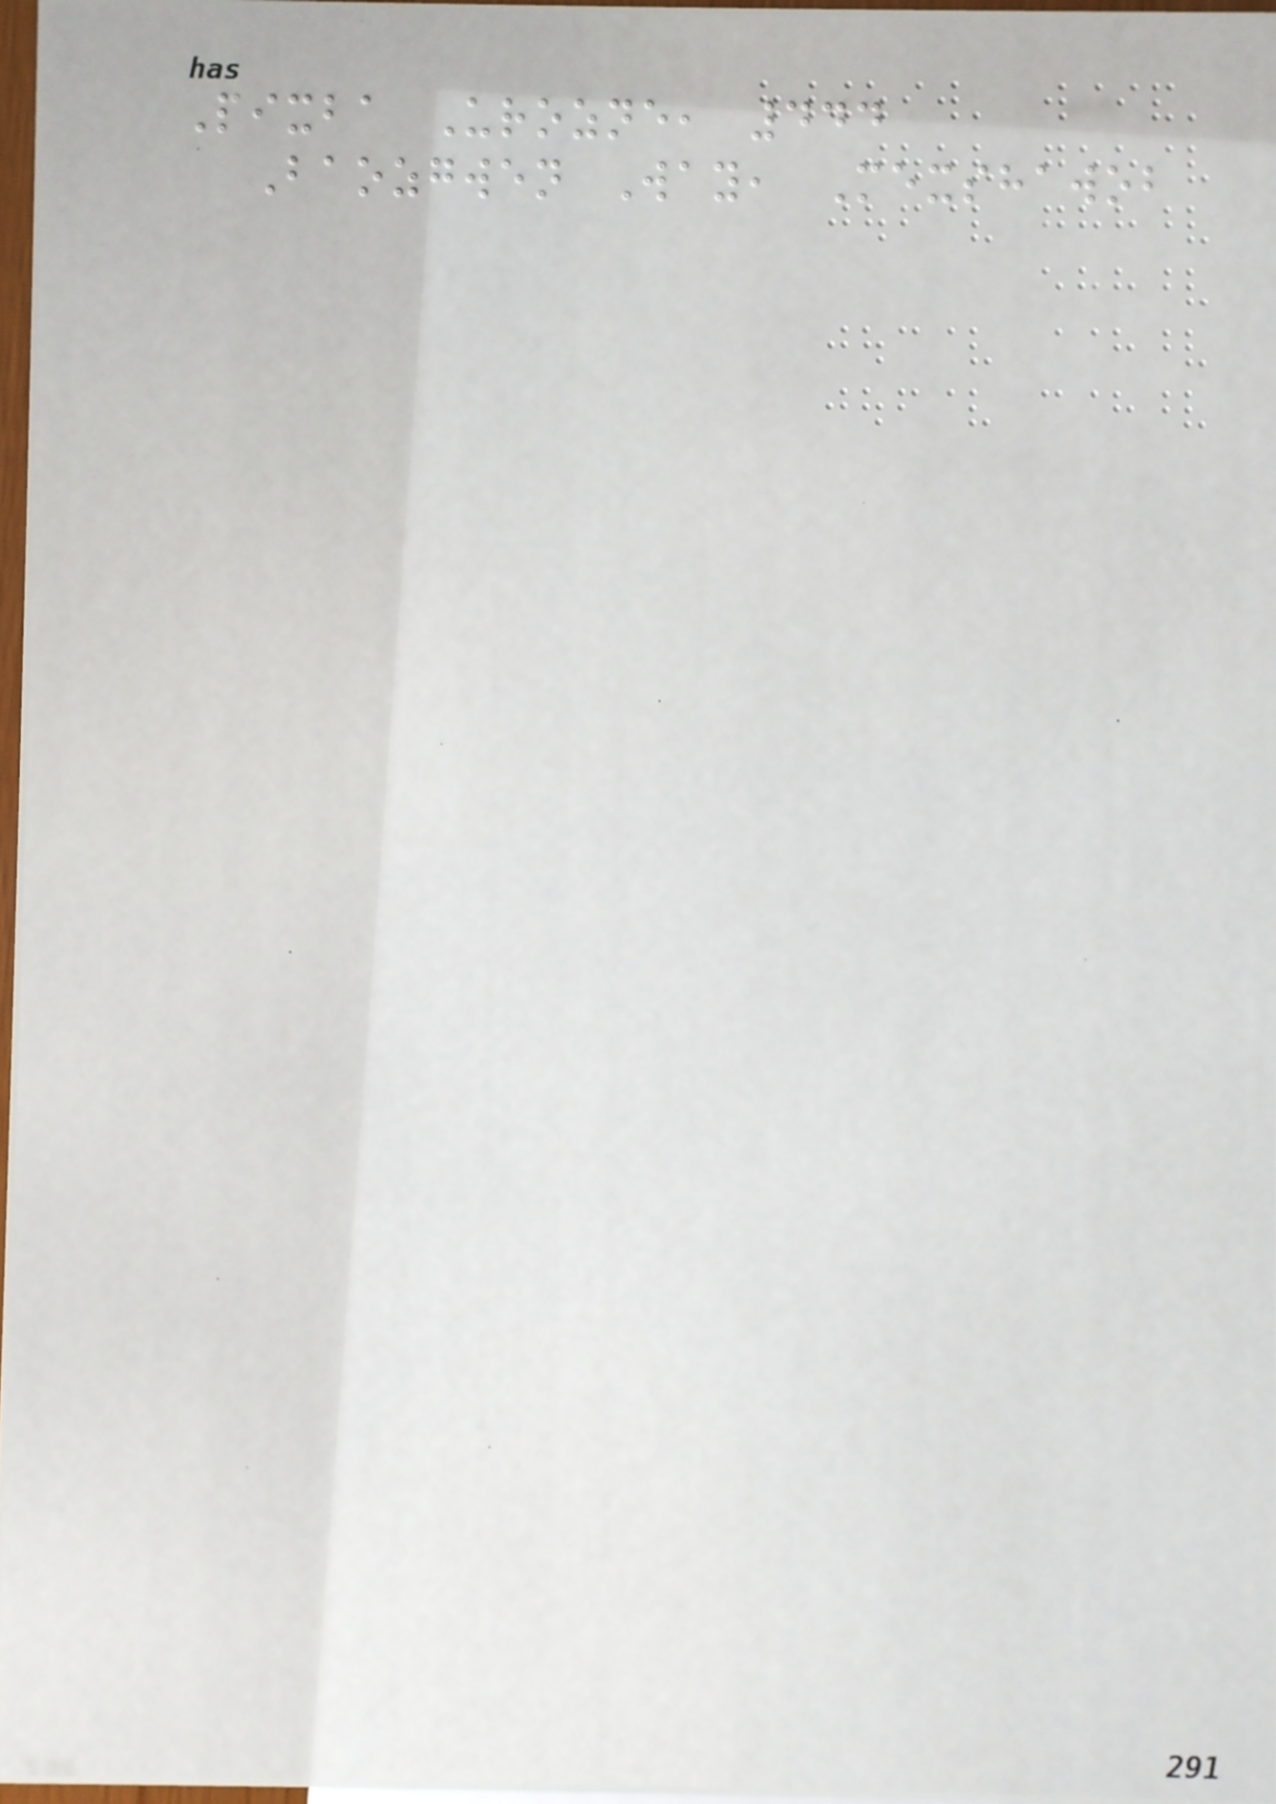Pixba Urozne, 444
Baozgwen Way, Mexshawob
